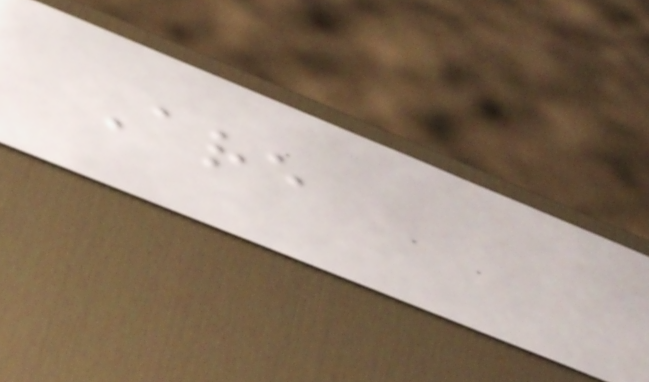Are
